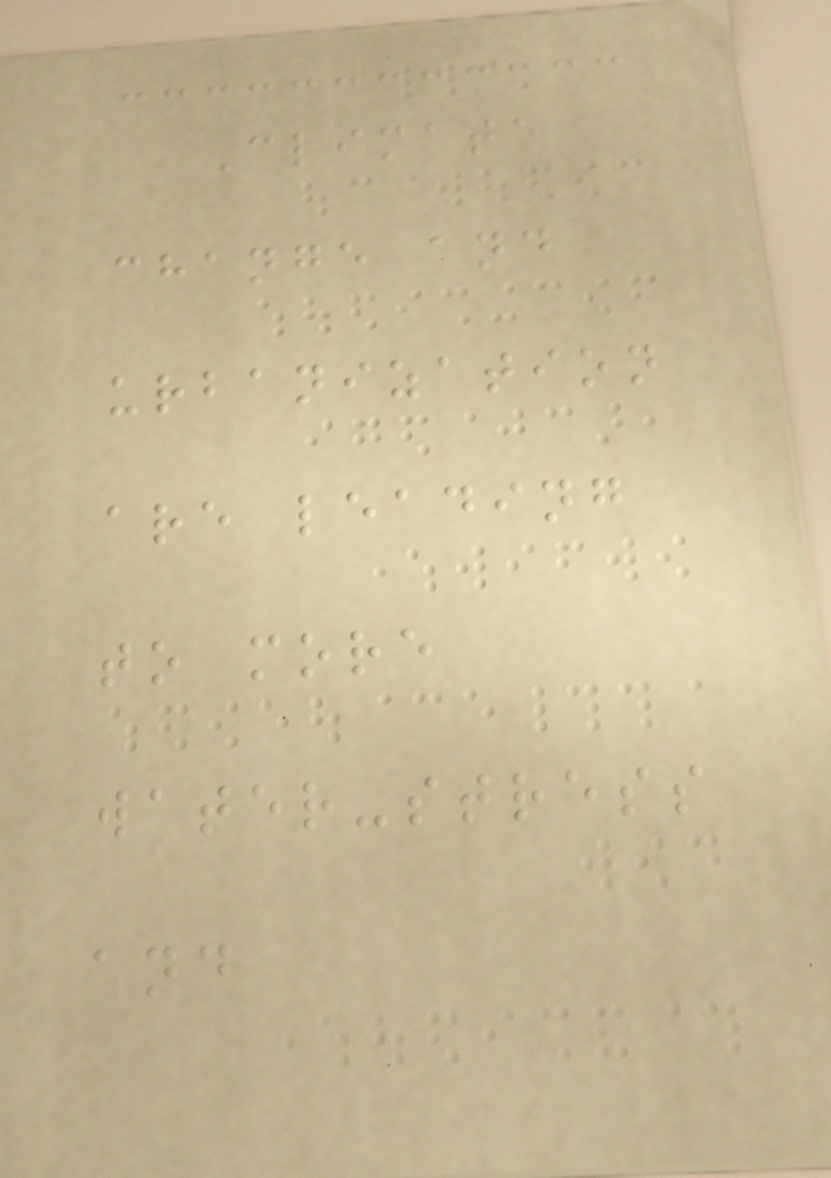Climate
change and
urbanization
are leading
to more
water-stress
and
